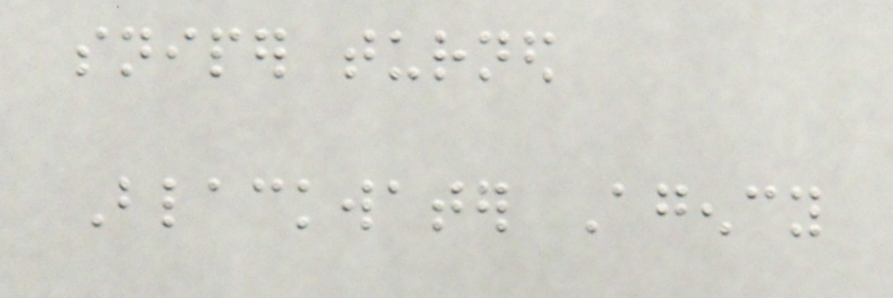sniper turned
Blackwater Agency
